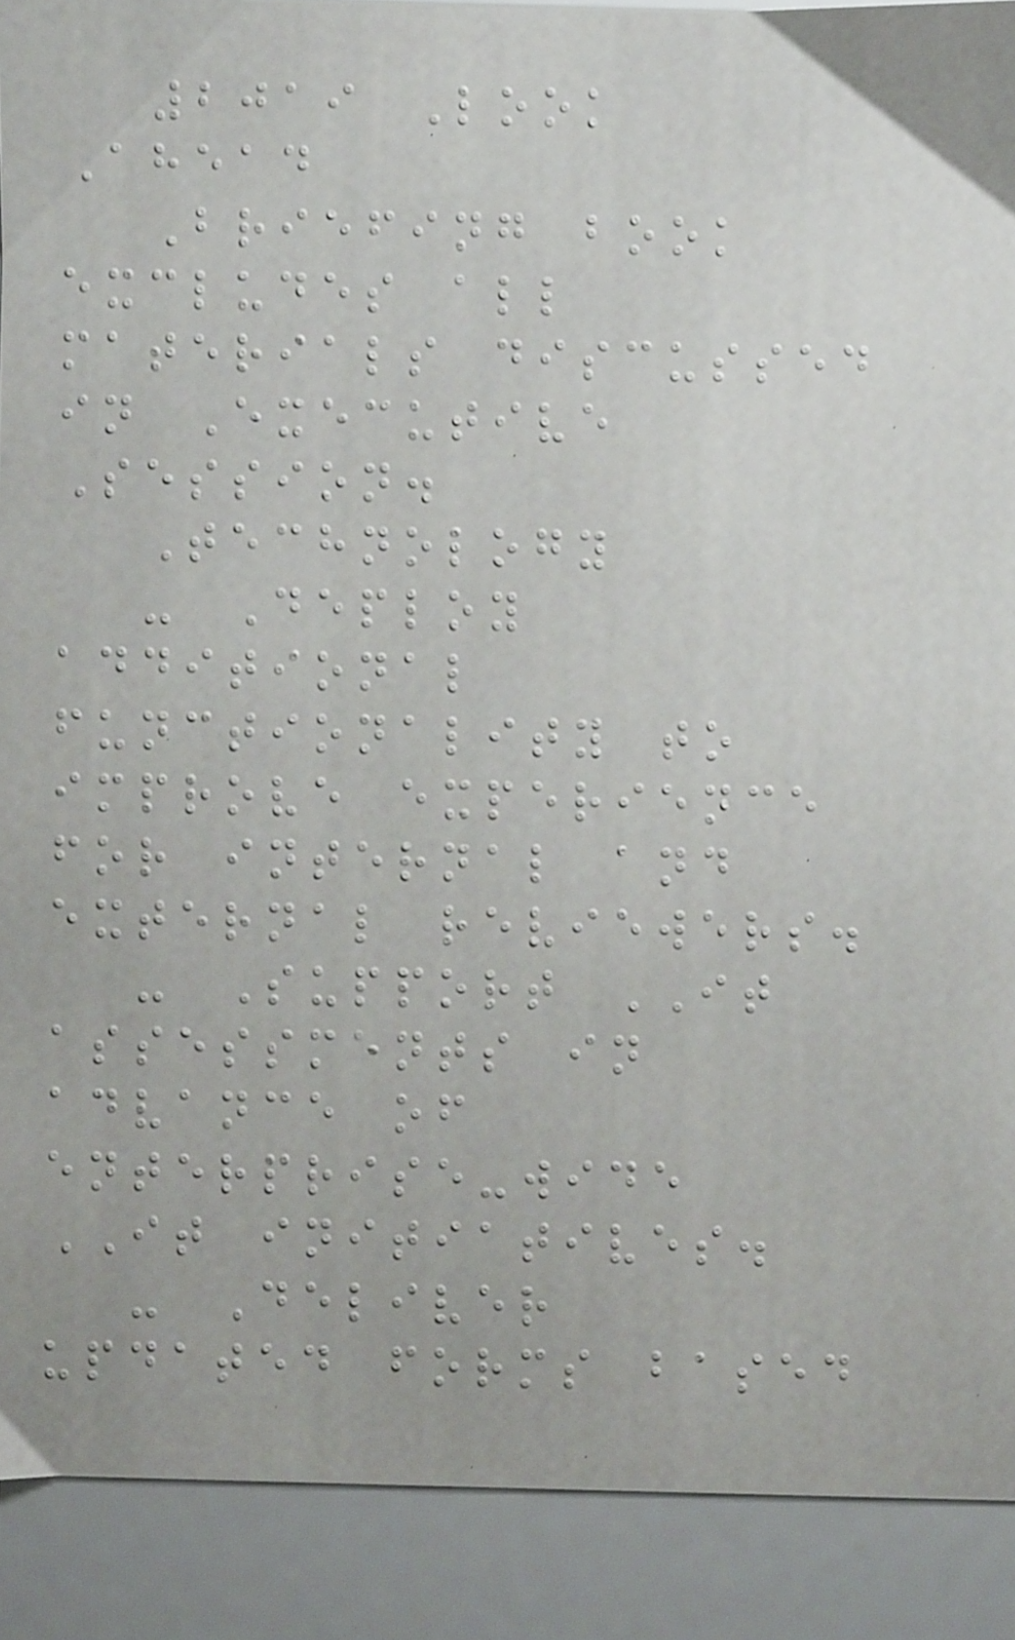2019 Look
Ahead
Briefing book
excludes all
materials discussed
in Executive
Session.
Technology
- Deploy
additional
functionality to
improve experience
for internal and
external reviewers.
- Support IT
assessments in
advance of
enterprise-wide
IT initiatives.
- Deliver
updated forms based
